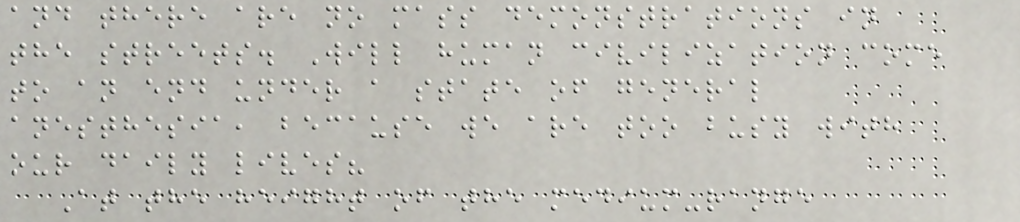and there are no mass demonstrations in
the streets. Will human civilization come
to an end under a state of general
anesthesia, because we are too busy with
our daily lives?
At the height of the medium-range
